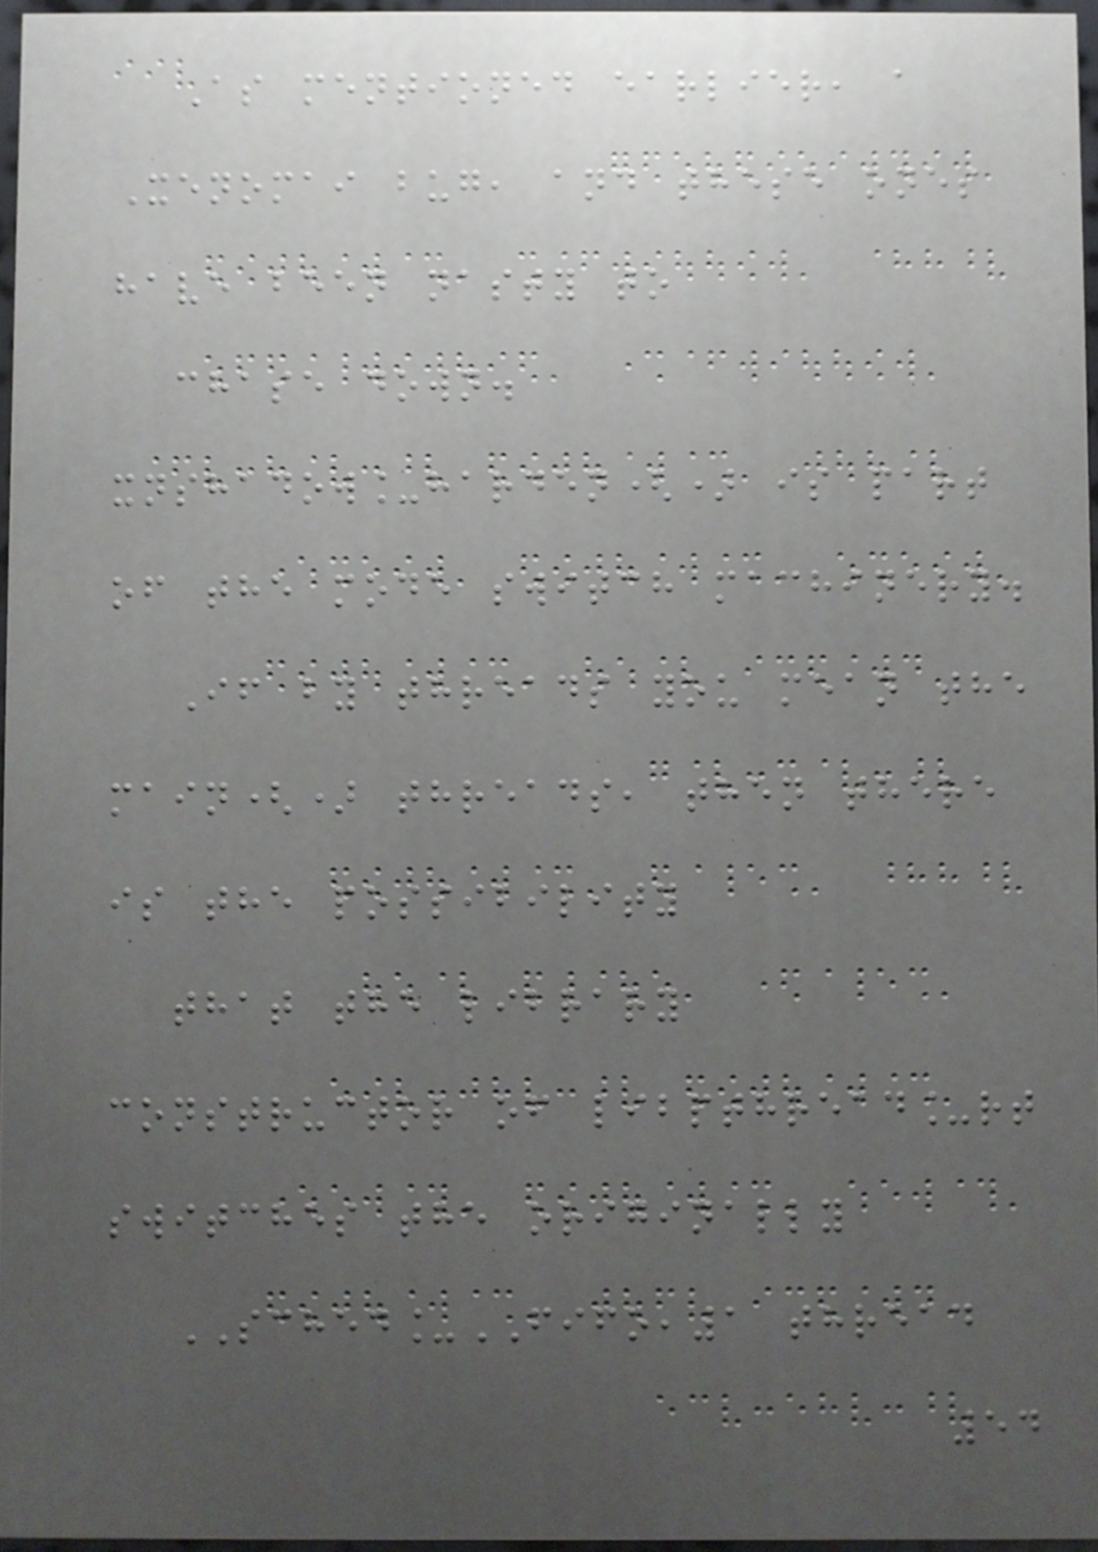As mentioned earlier, a
Xenomai bug, and these ones
have been nasty to
chase down.
xnshadow_harden() is part
of the mode switch machinery.
If by threads you mean the
main() threads, then there
is the possibility
that the library
constructor of libpthread_rt
switches the originally
SCHED_FIFO,1 thread
54
